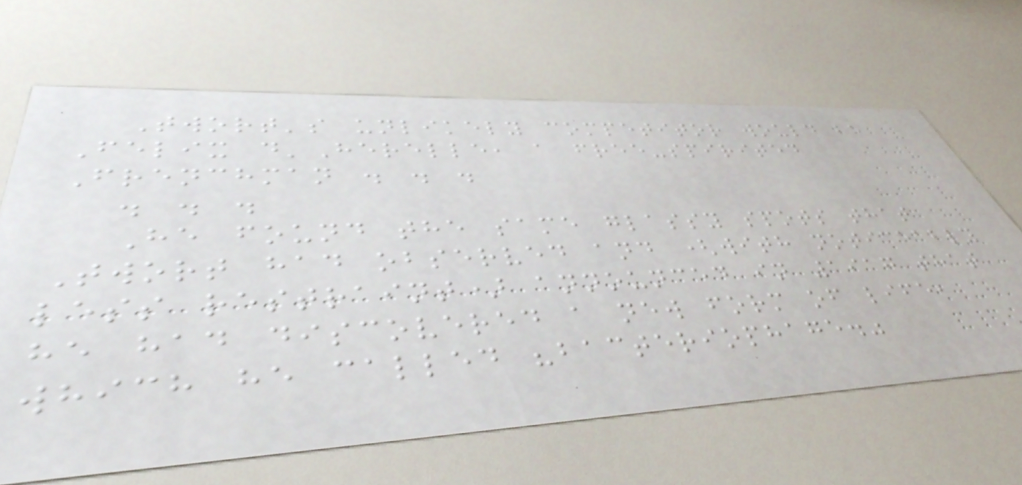Twort's unlikely competitor would be
Felix d'Herelle, a free-spirited
Frenchman . . .
. . .
He found the same glassy spots that
Twort had observed and (with noticeably
less restraint) announced in 1917 that
he had discovered a new form of life,
which he called "bacteriophage."
